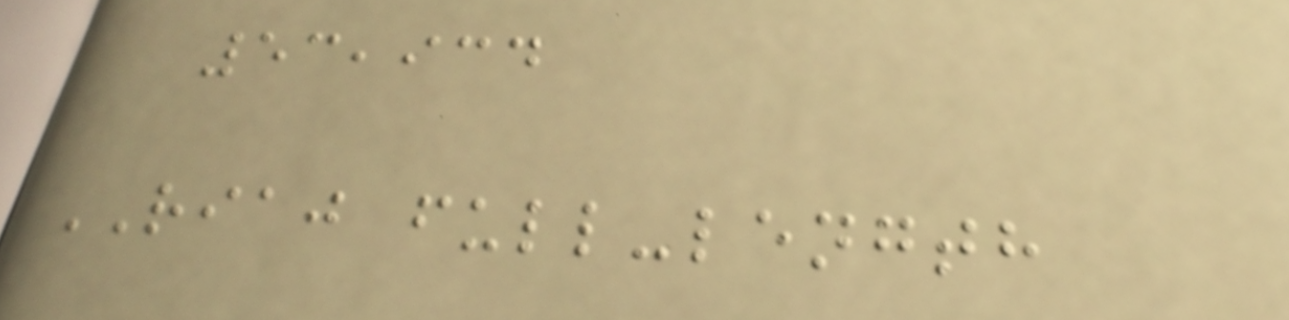53,934
RIAJ full-length
